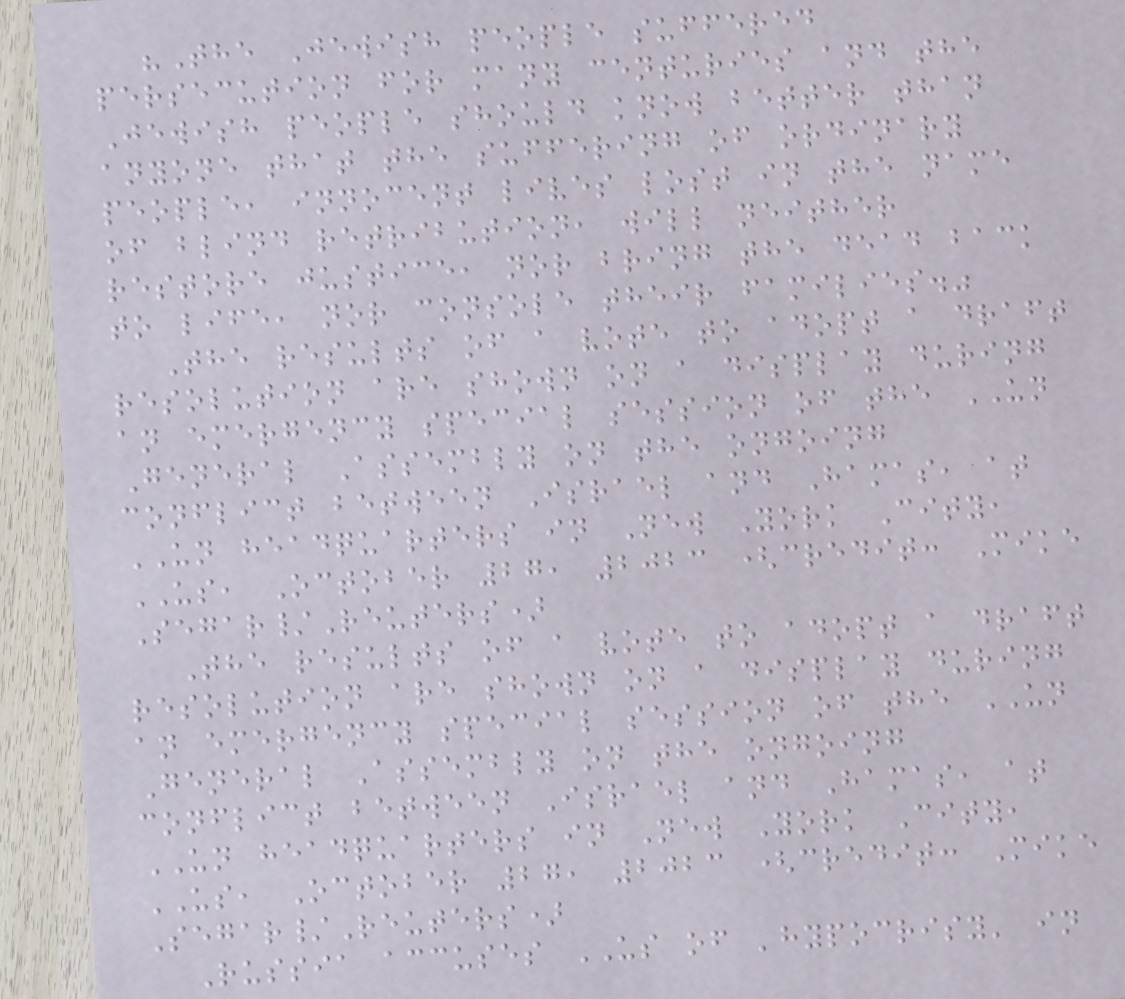"The Jewish people suffered
persecution for many centuries and the
Jewish people should know better than
anyone that the suffering of ordinary
people, innocent lives lost in the name
of blind retribution, will neither
restore justice, nor bring the dead back
to life, nor console their families."
The results of a vote to adopt a draft
resolution are shown on a display during
an emergency special session of the UN
General Assembly on the ongoing
conflict between Israel and Hamas, at
UN headquarters in New York City,
US, October 27, 2023 (credit: Mike
Segar/Reuters)
The results of a vote to adopt a draft
resolution are shown on a display during
an emergency special session of the UN
General Assembly on the ongoing
conflict between Israel and Hamas, at
UN headquarters in New York City,
US, October 27, 2023 (credit: Mike
Segar/Reuters)
Russia accuses US of 'hypocrisy' in
